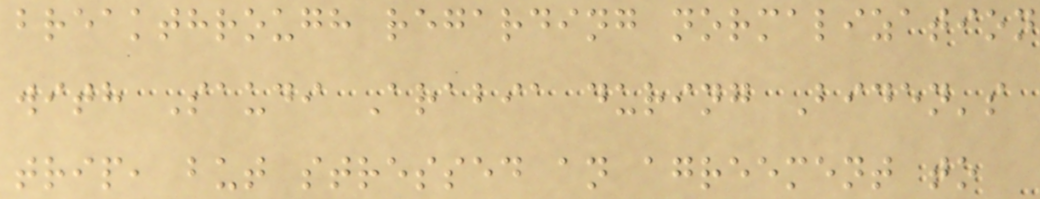breakthrough regarding normalization
with Saudi Arabia during Biden's
trip, but stressed an agreement to
